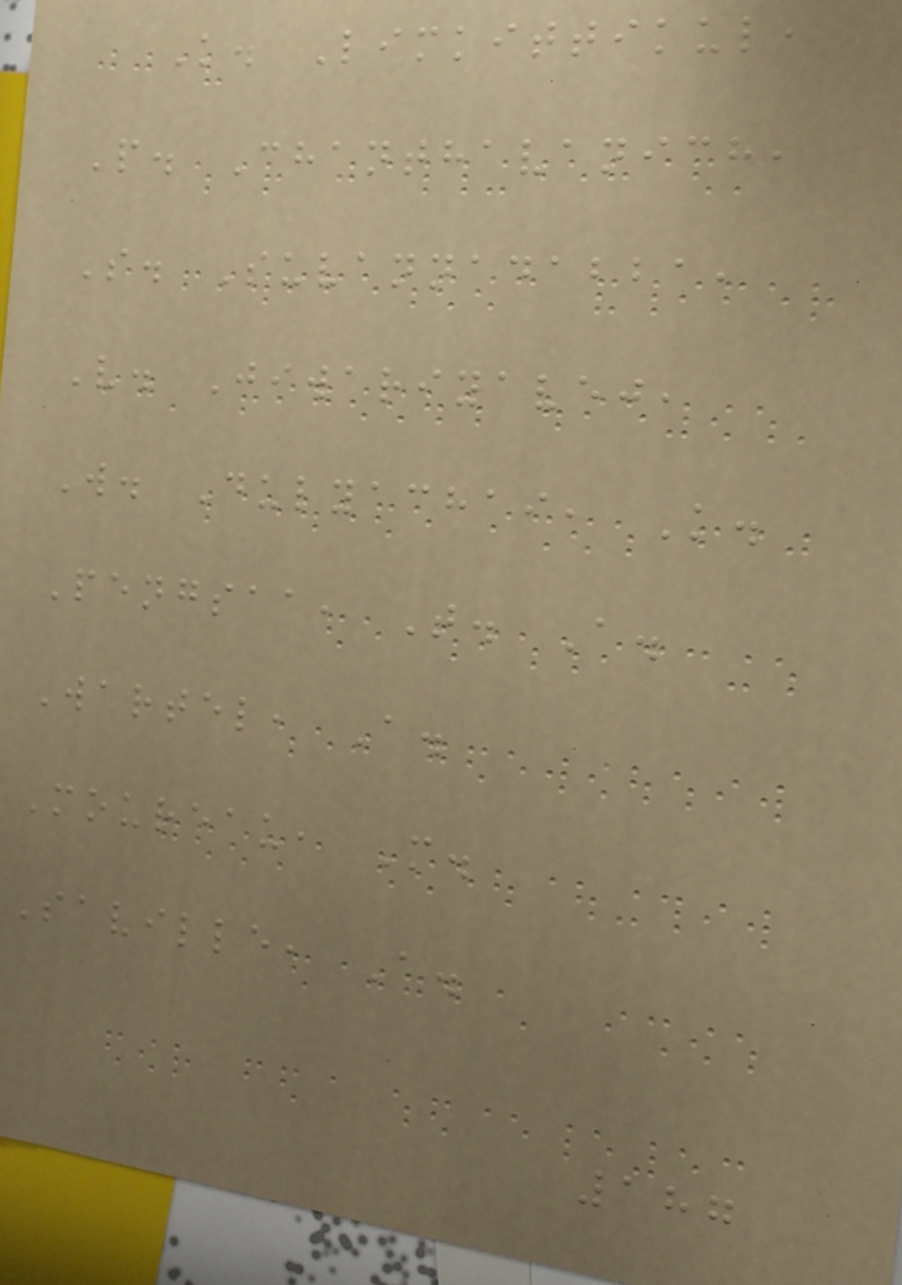K. Limkittikul,
P. Chanthavanich,
S. Suvannadabba,
V. Jiwariyavej,
W. Dulyachai, K.
Pengsaa, T. A.
Wartel, A.
Moureau, M.
Saville, A.
187
